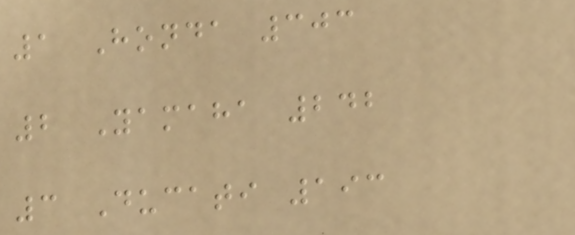1 Honda 303
2 Yamaha 242
3 Ducati 193
